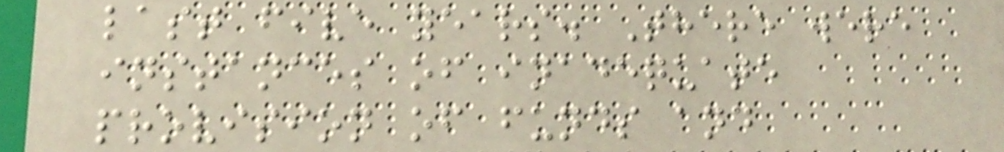last five years. There were
instances of inadequate
provision of funds and
